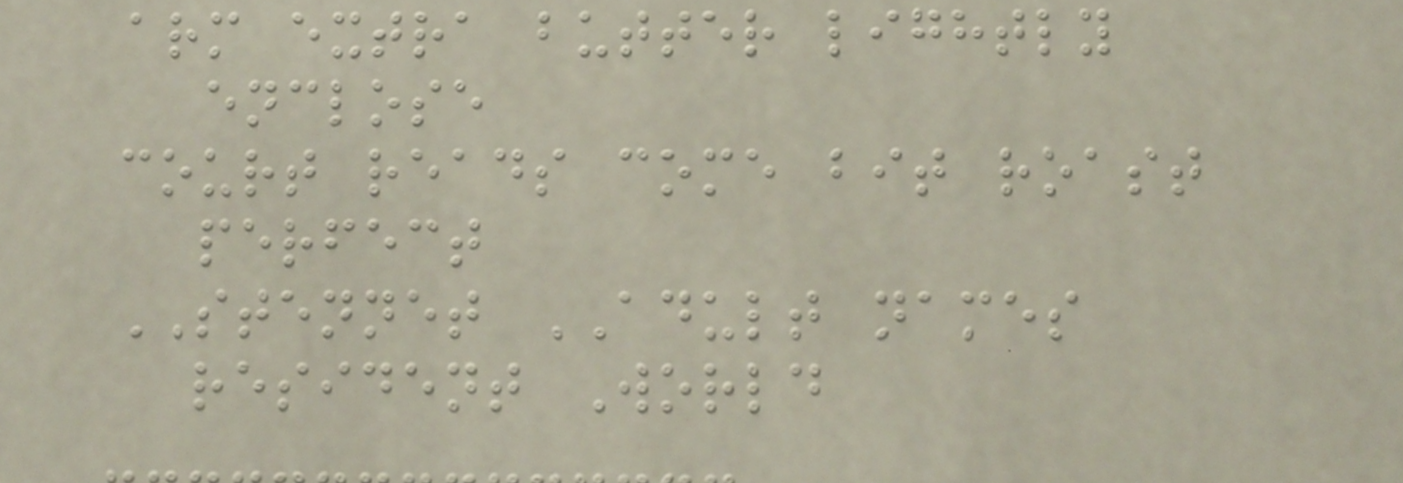arm extra butter lightly
enclose
court reads come bit roast
perfect
STENNET ADULT names
resident World
